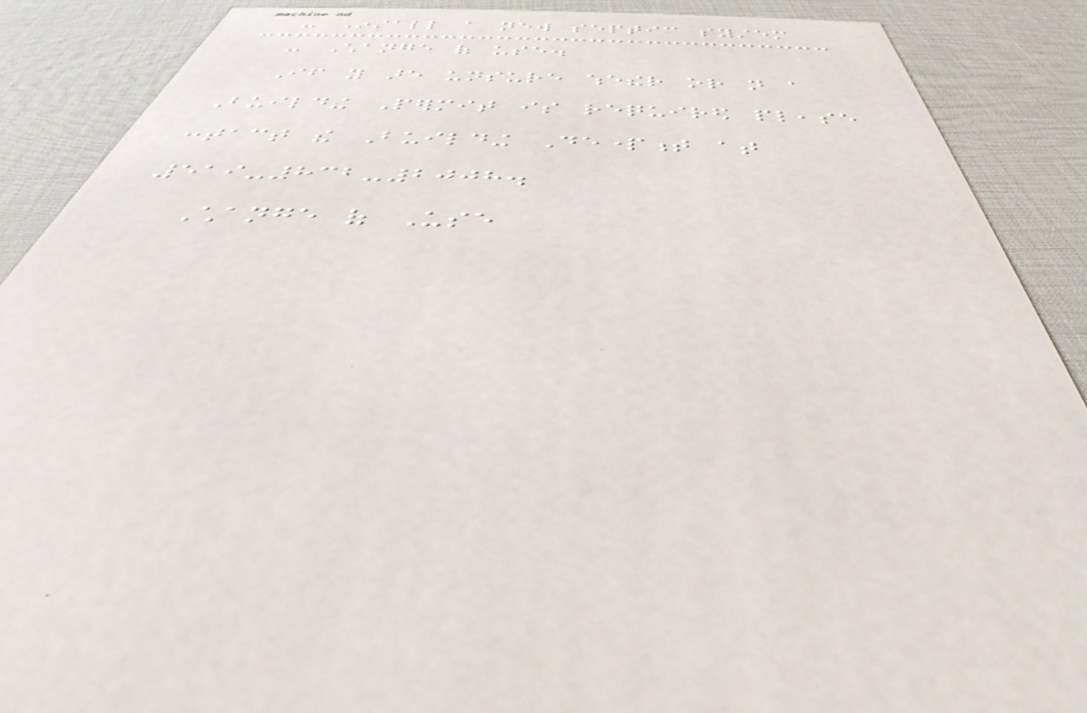- Install a new septic system
- Change of use.
If you are unsure whether or not a
Building Permit is required please
contact the Building Department at
519-832-2008.
Change of Use
